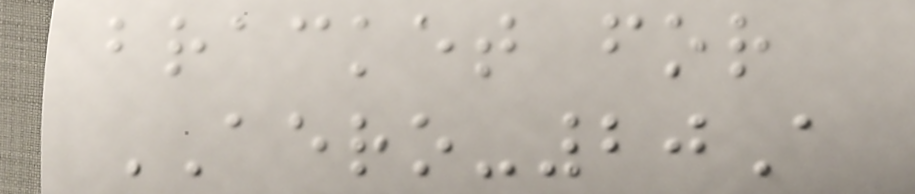bracket for
AERO-20A
